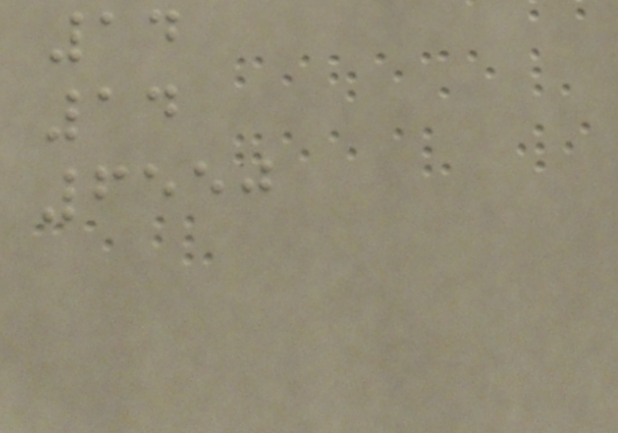14
14
6550
